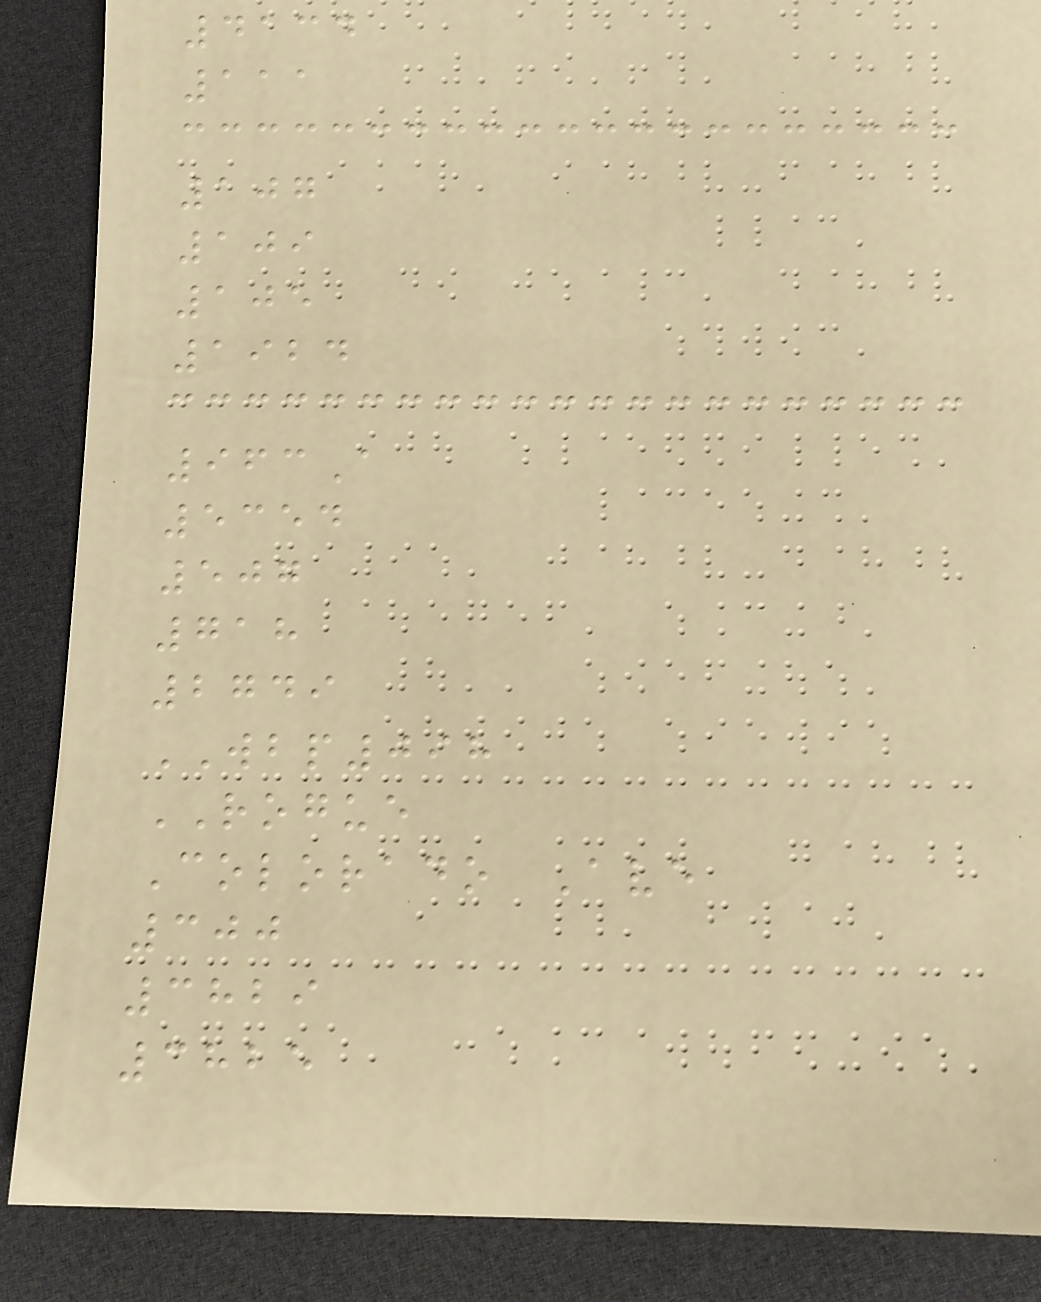4134
111
107
109
105
1924
963A
5354
507
718
2749
WBP098
ROGUE
Colorado Ave
300
3829
3825
